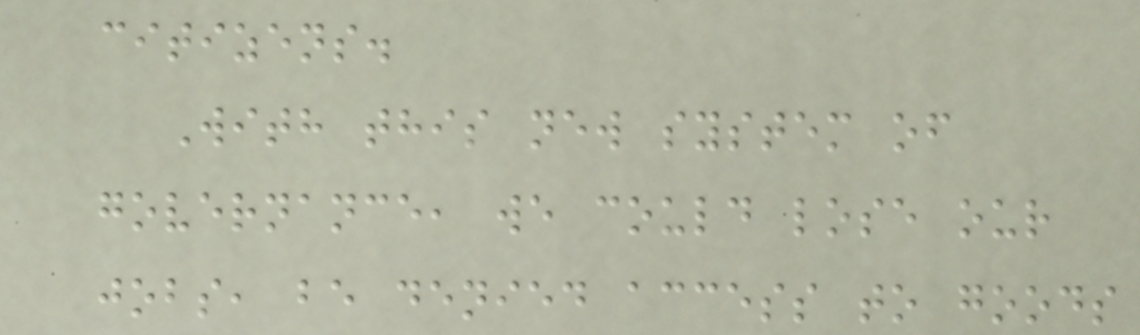citizens.
With this new system of
governance, we could lose our
jobs, be denied access to goods
